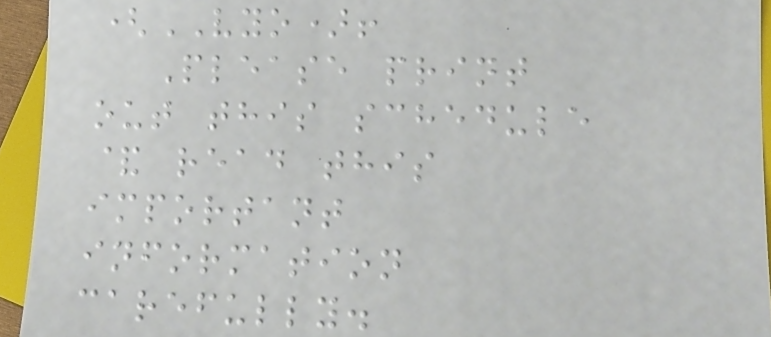(VYO)!
Please print
out this schedule
& read this
important
information
carefully.
